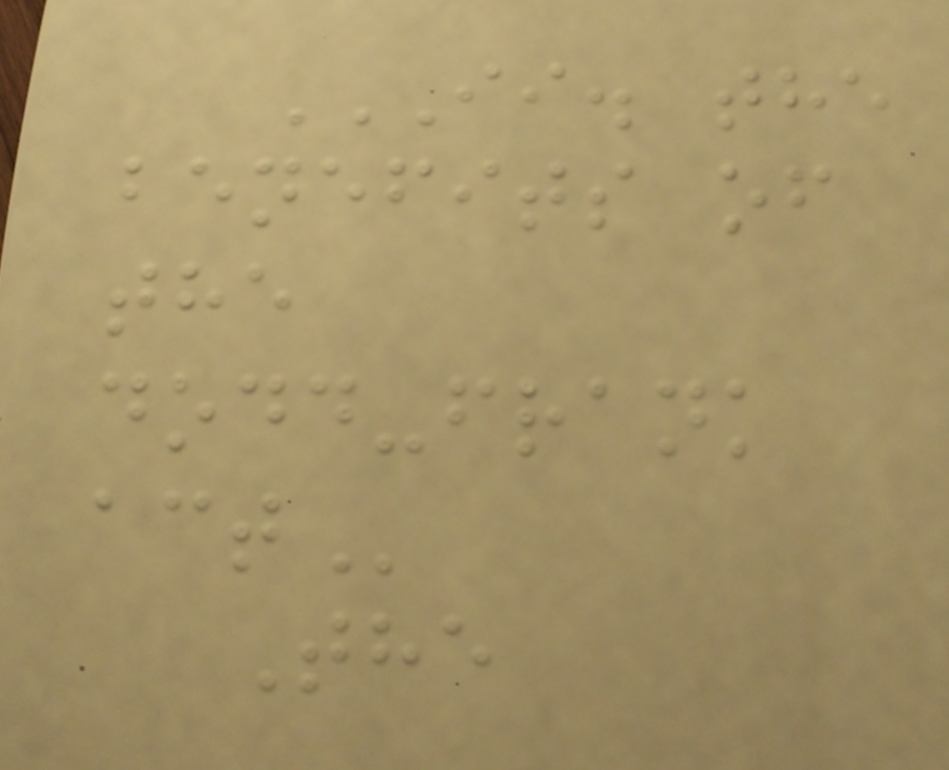II. THE
BENEFITS OF
THE
DODD-FRANK
ACT
The
